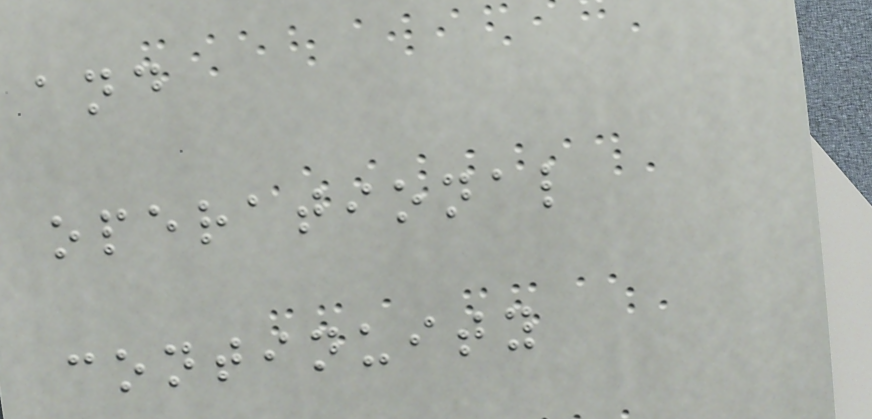and
operational
continuity
